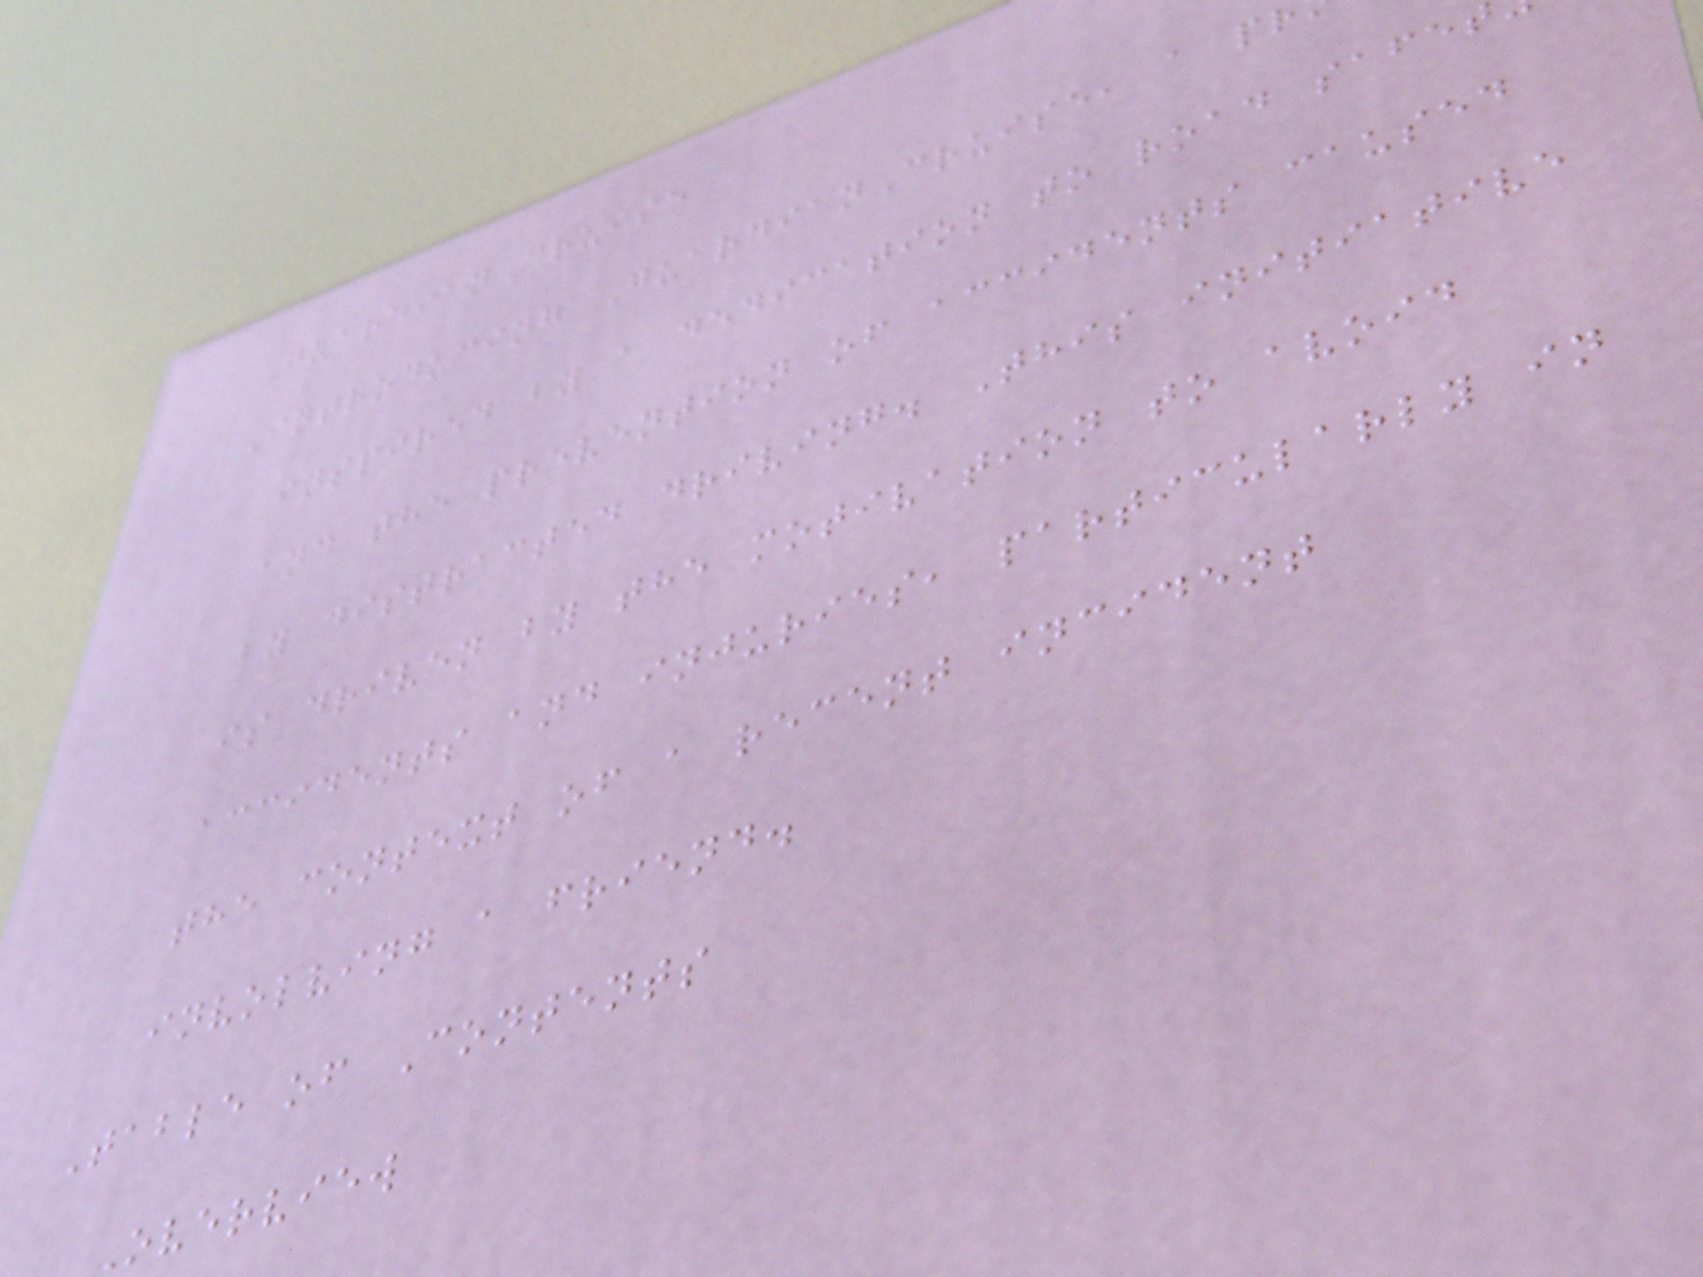GuardianCruise
Introducing GuardianCruise, a pr
inspired by a dedication to road safe
and the prevention of accidents caused
by distracted driving. This initiative
is driven by the motivation to avoid
accidents and injuries, particularly in
the context of a recent incident
involving a friend.
Table of Contents
Overview
